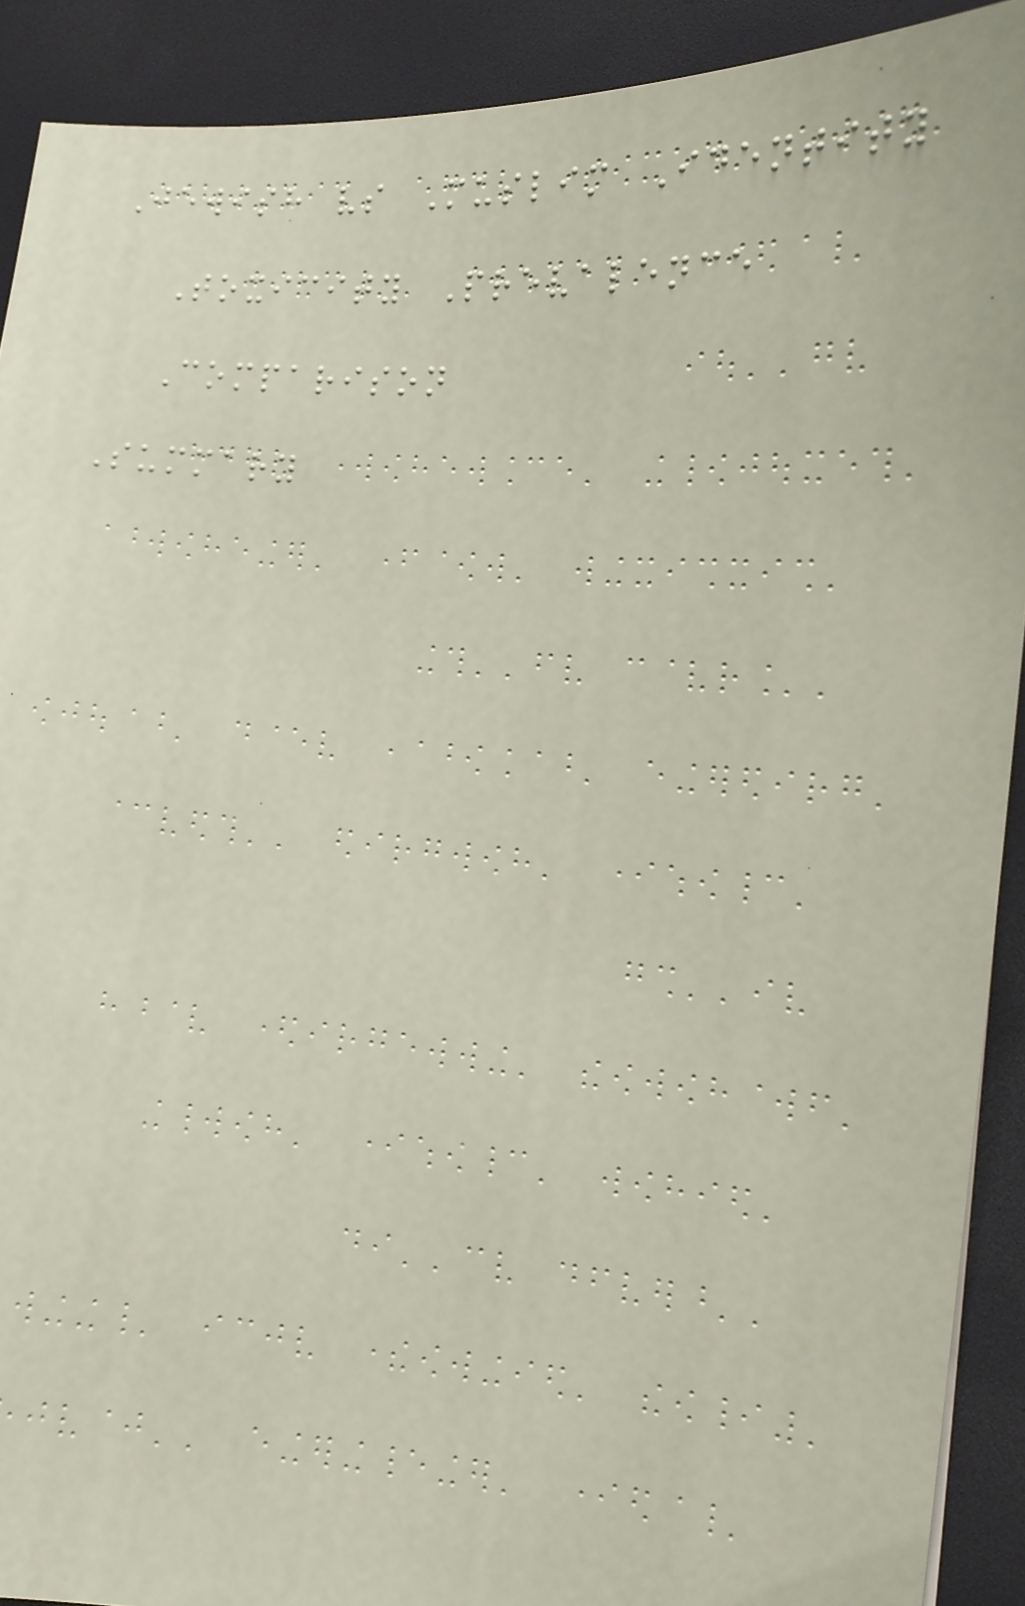Jewish vs Muslim Identity
Toxicity Prevalence
Comparison
Summary
